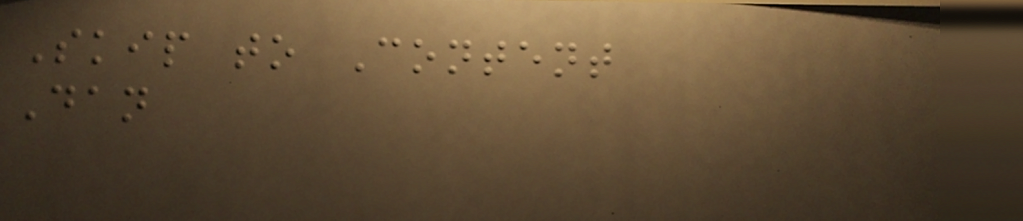Skip to Content
Dan
